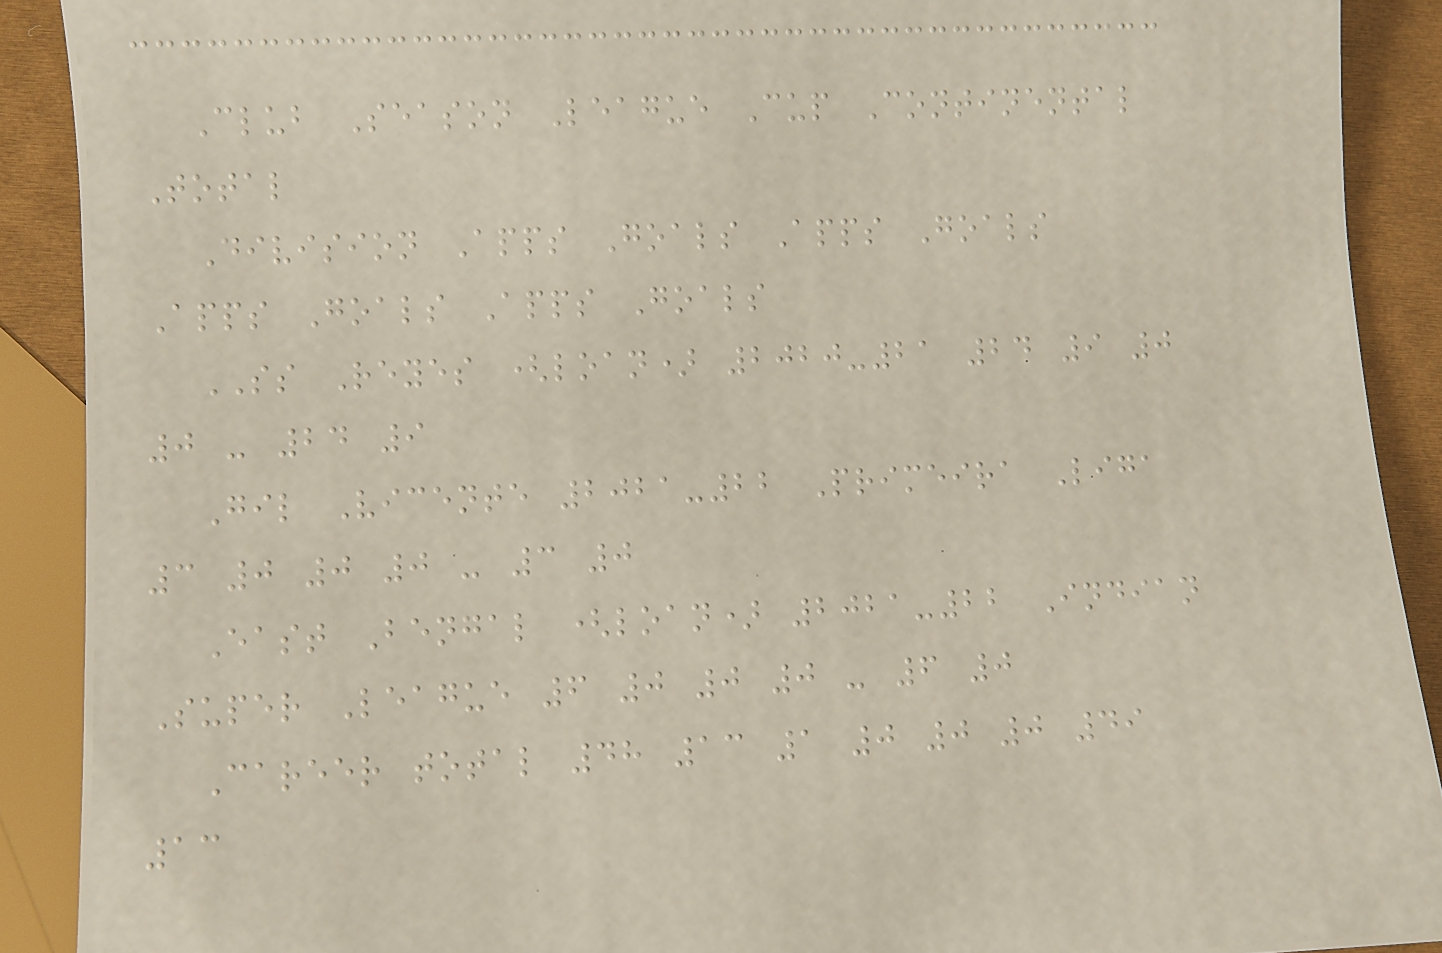Club Season League Cup Continental
Total
Division Apps Goals Apps Goals
Apps Goals Apps Goals
SS Reyes (loan) 2020-21 24 9 0
0 - 24 9
Gil Vicente 2021-22 Primeira Liga
3 0 0 0 - 3 0
East Bengal (loan) 2021-22 Indian
Super League 6 0 0 0 - 6 0
Career total 48 13 1 0 0 0 49
13
